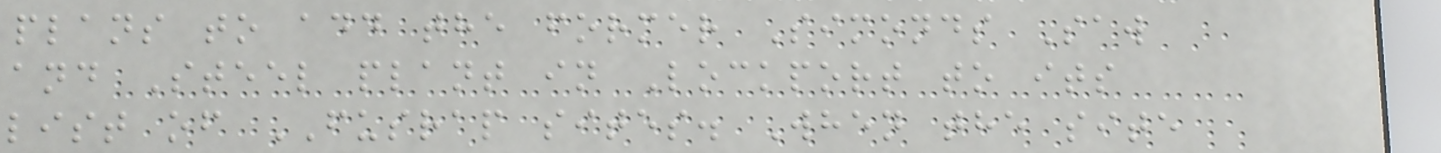plans to add the former Simonds Saw
and Steel plant in Lockport to its
list of FUSRAP sites. When the site
